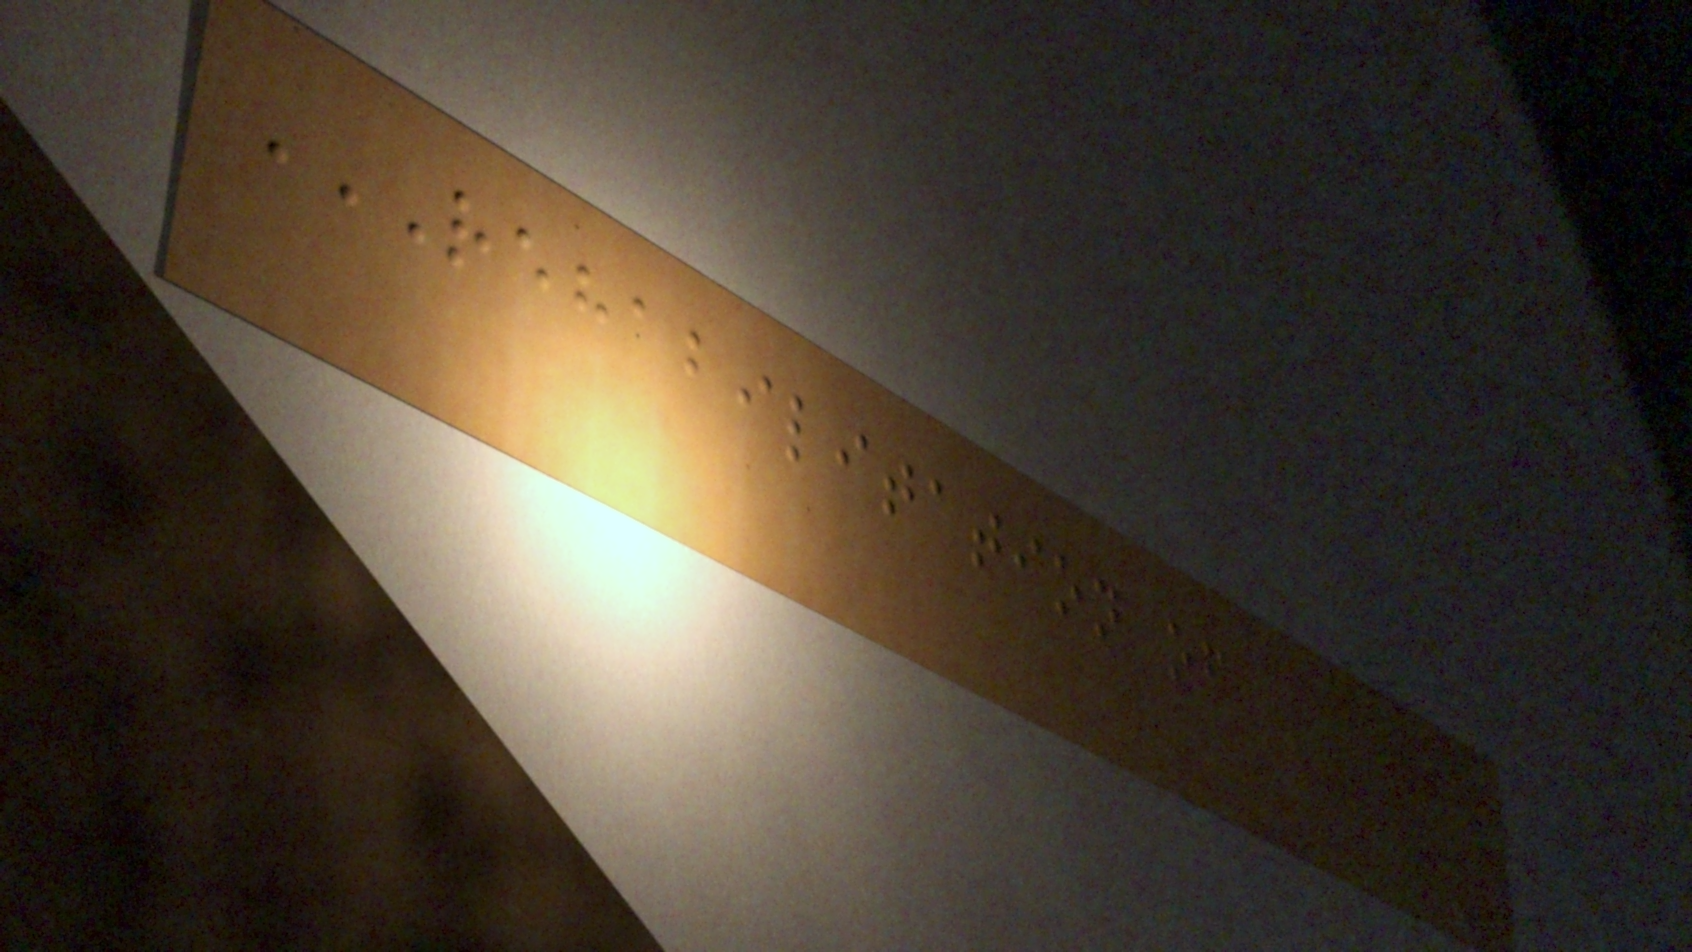REHABILITATION OF
